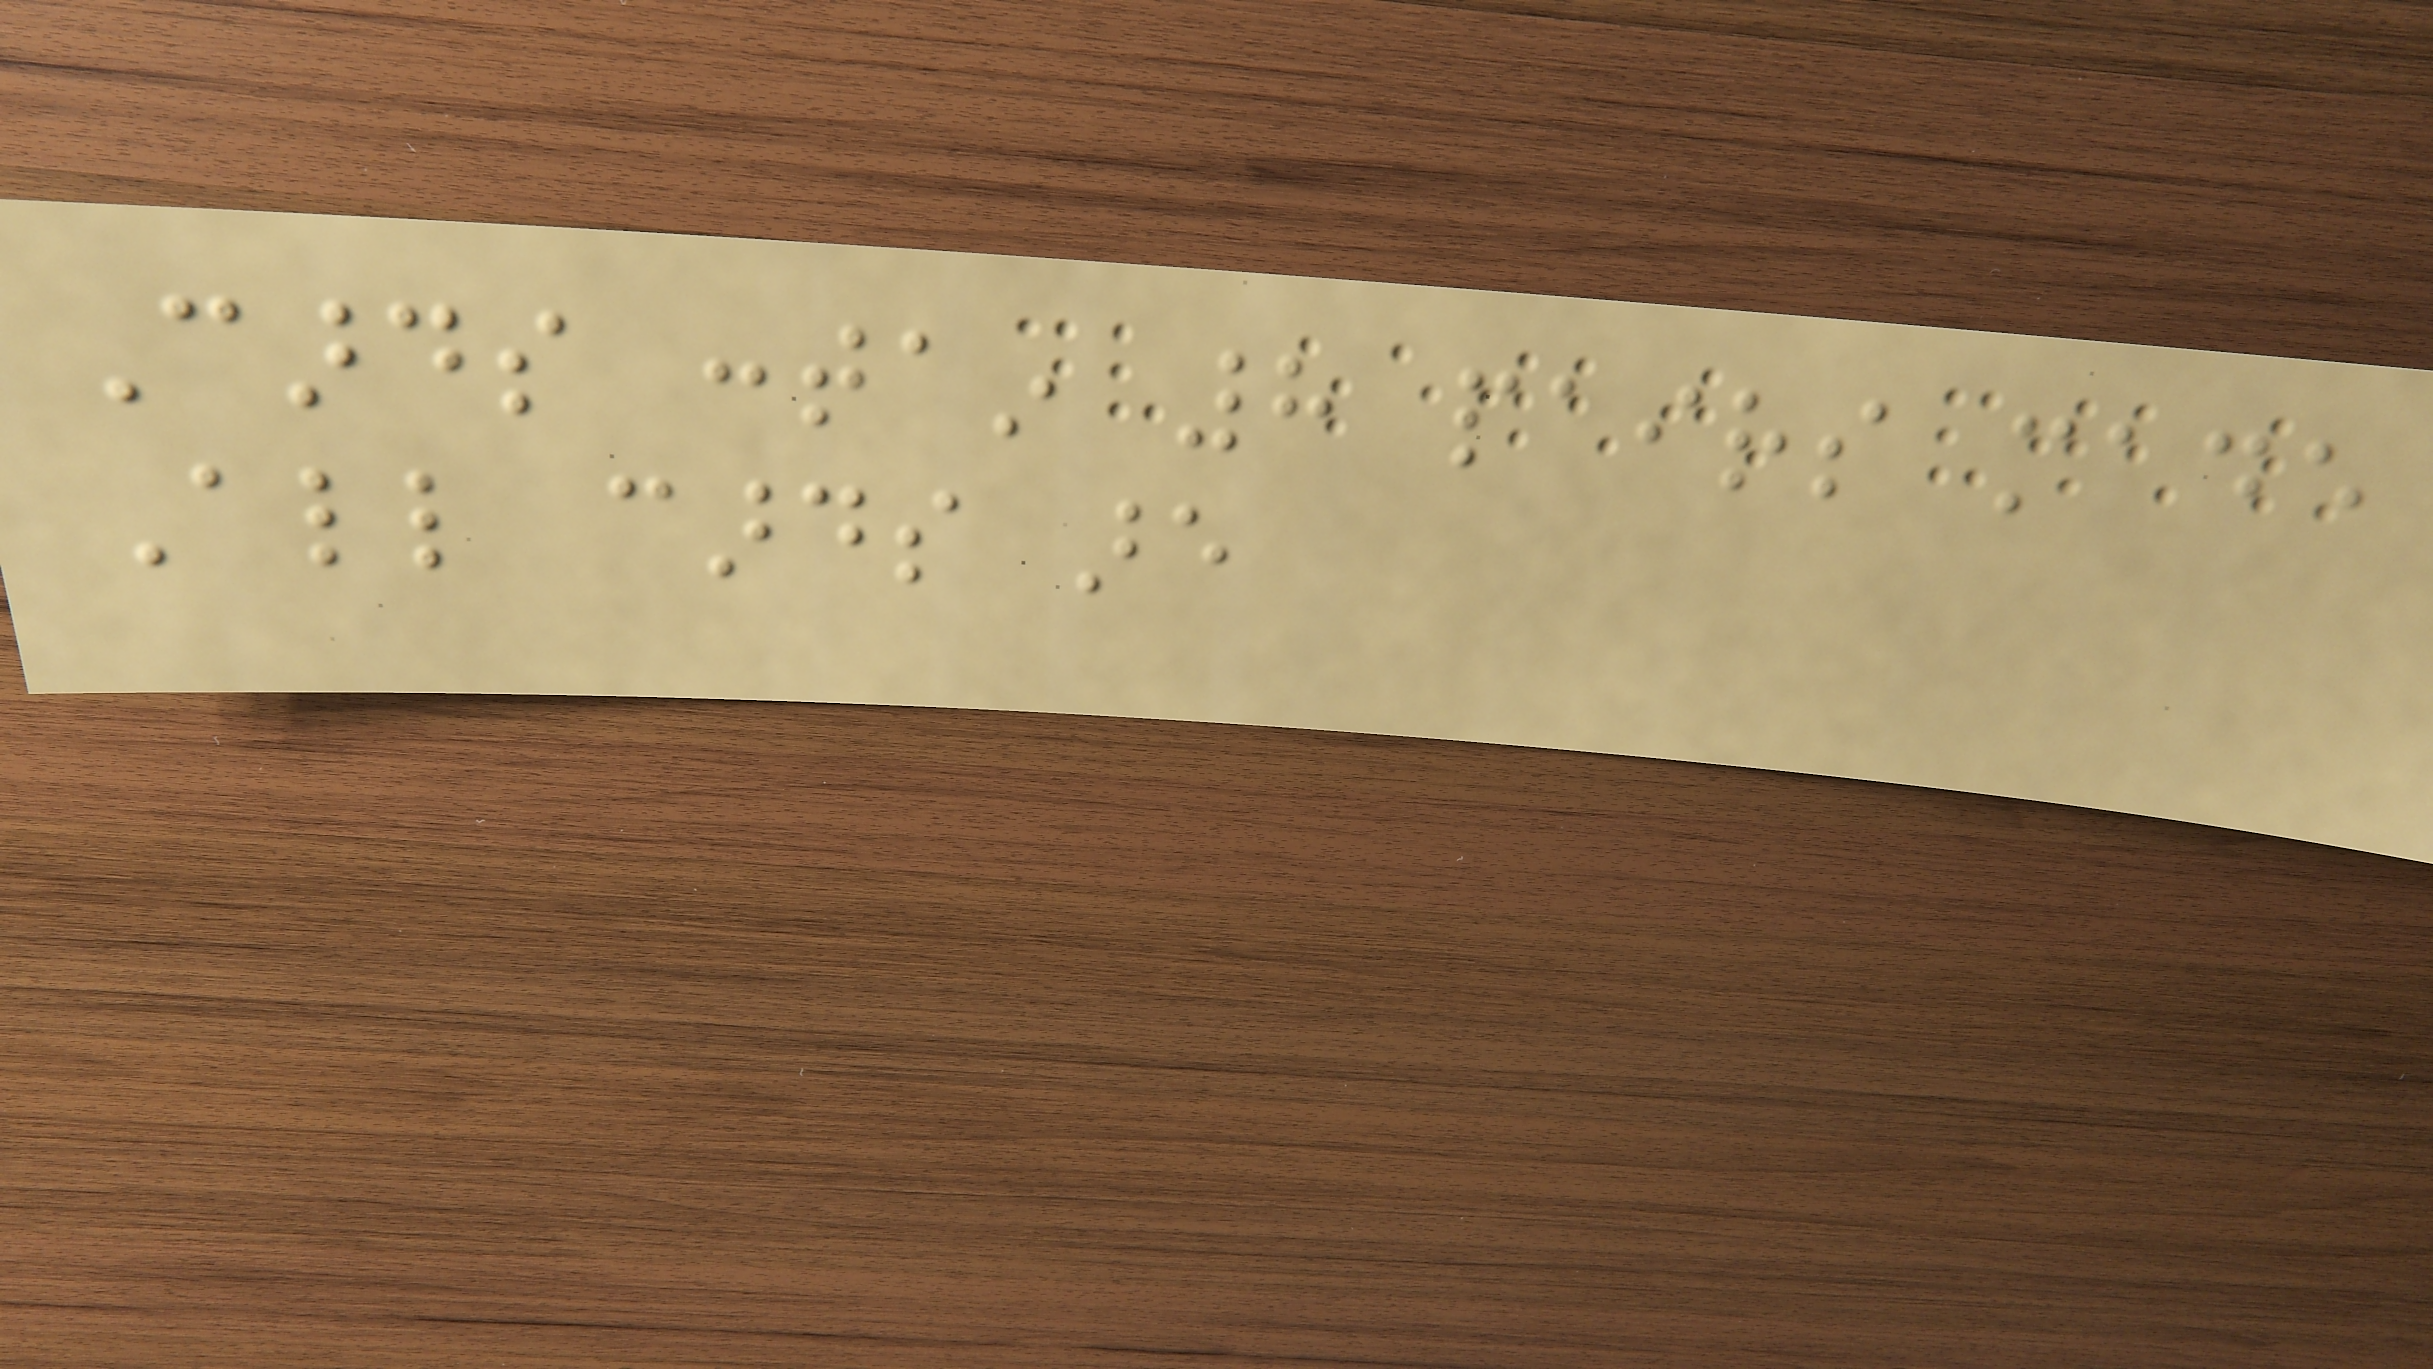Cards contain 8 pairs made
All cards are
